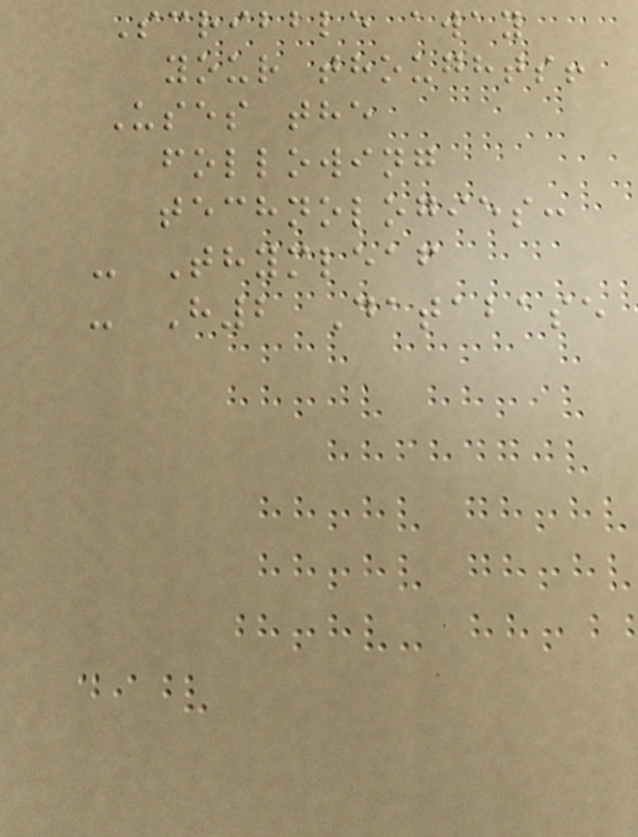Scribble away
your thoughts!
Uses the
following
technologies:
- Thymleaf
- H2 Database
